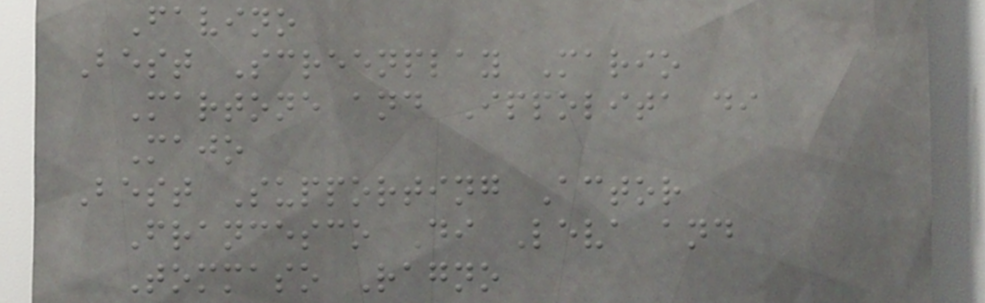Favino
Best Screenplay Mario
Martone and Ippolita di
Majo
Best Supporting Actor
Francesco Di Leva and
Tommaso Ragno
